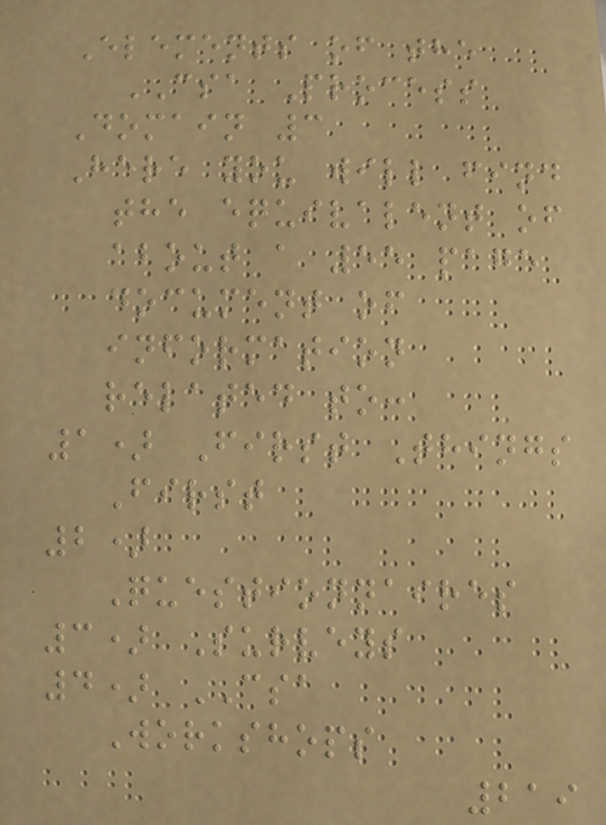Elements of the
CSA Process
Domain 3
Here you will find
the equivalent of
about a 55 page
document of
information
related to:
1) First Things
First
2)
Questionnaires
3) Surveys
4) CSA
Workshops
219
